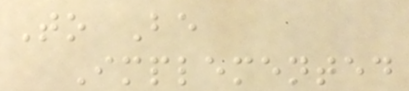To Be
Implemented
